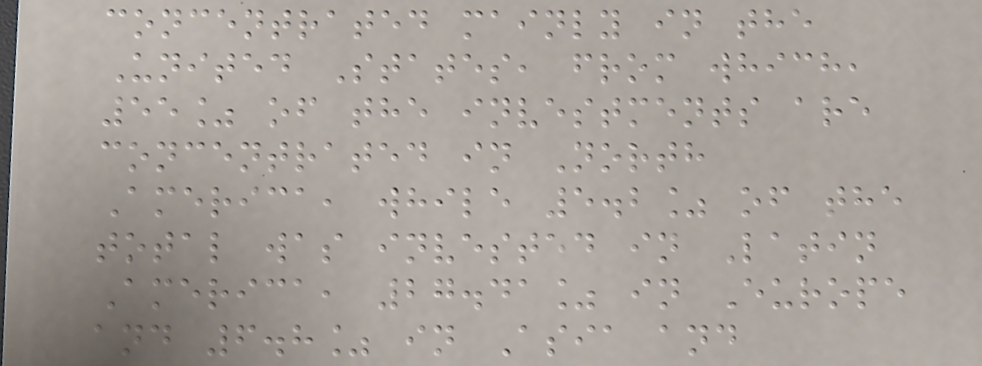concentrated mainly in the
United States, from which,
55% of the investments are
concentrated in North
America, while 5.2% of the
total was invested in Latin
America, 27.41% in Europe
and 6.8% in Asia and
